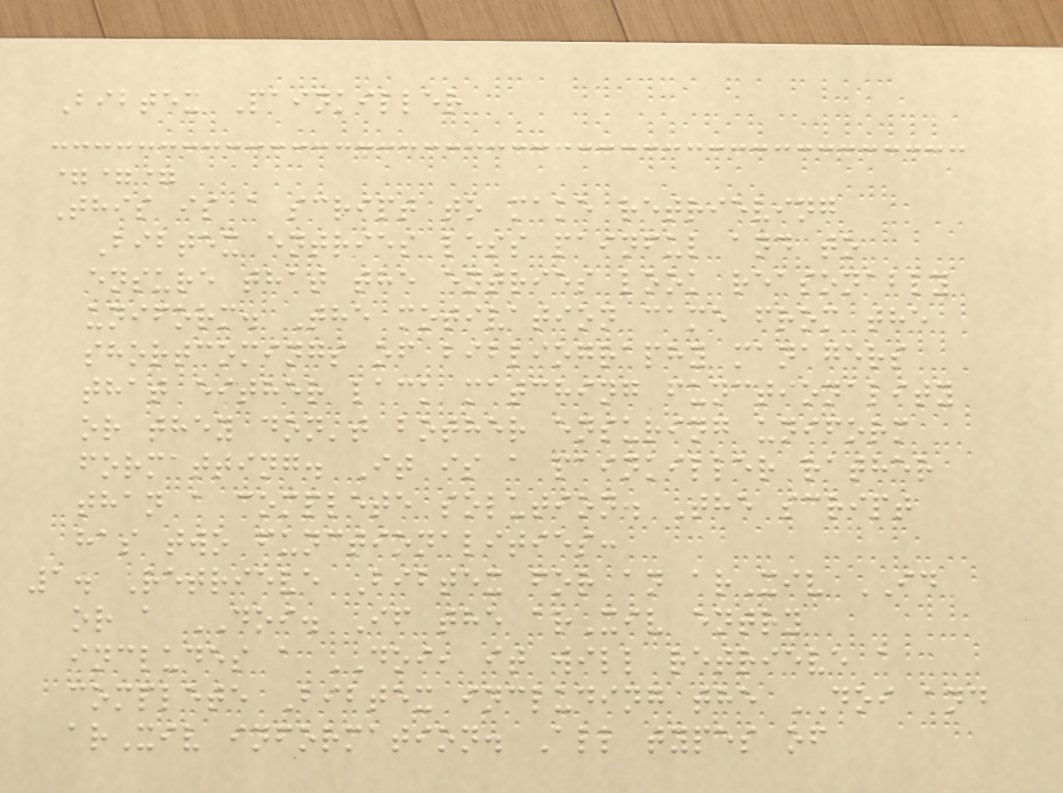Bibtex Painkiller
===
This is a script to make retrieving
Bibtex entries less painful and to
ensure that the entries look reasonably
uniform. The motivation came from the
shortcomings of bibliography managers
that either lack matching functionality
or they don't bother ensuring uniform
formatting. It is a painkiller rather
than a complete solution. The script
has two functionalities:
1. Retrieve Bibtex for an arXiv ID
or a DOI. If the arXiv entry
includes a DOI, it will retrieve a
complete Bibtex including the DOI and
arXiv information. All types of
